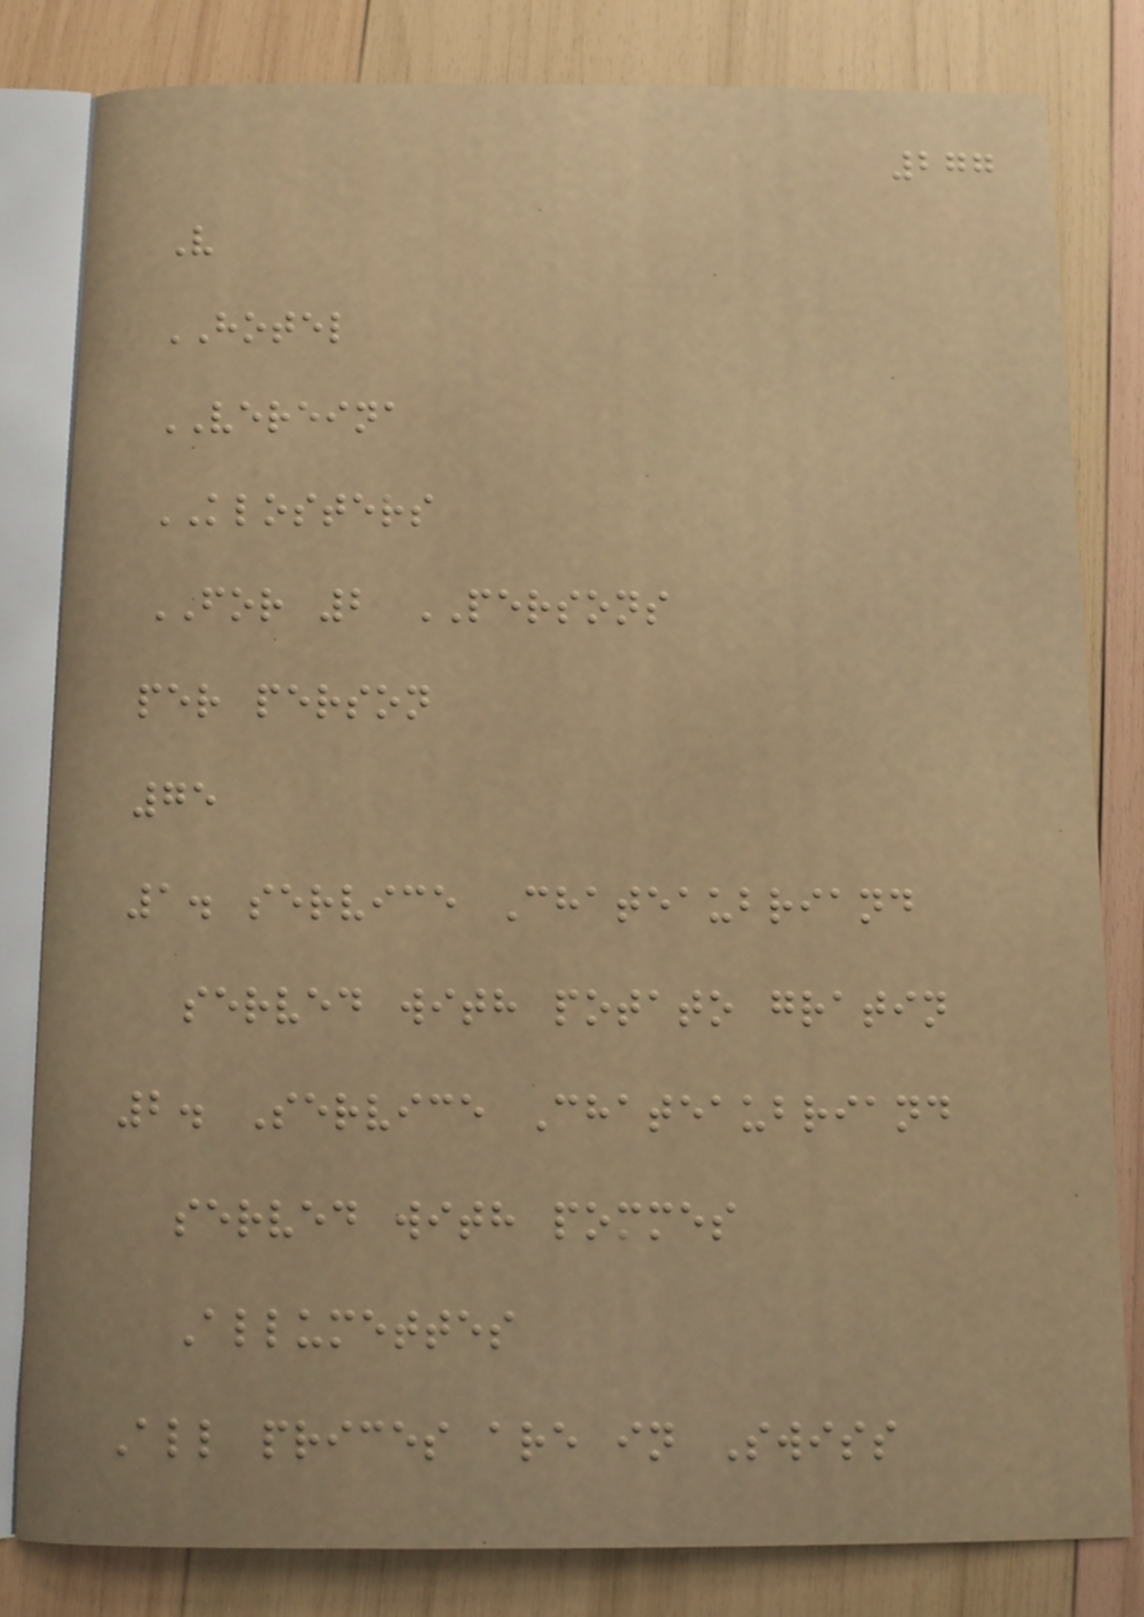277
V
HOTEL
VEREINA
KLOSTERS
FOR 2 PERSONS
per person
75
1. service Chateaubriand
served with potato gratin
2. Service Chateaubriand
served with pommes
Allumettes
All prices are in Swiss
